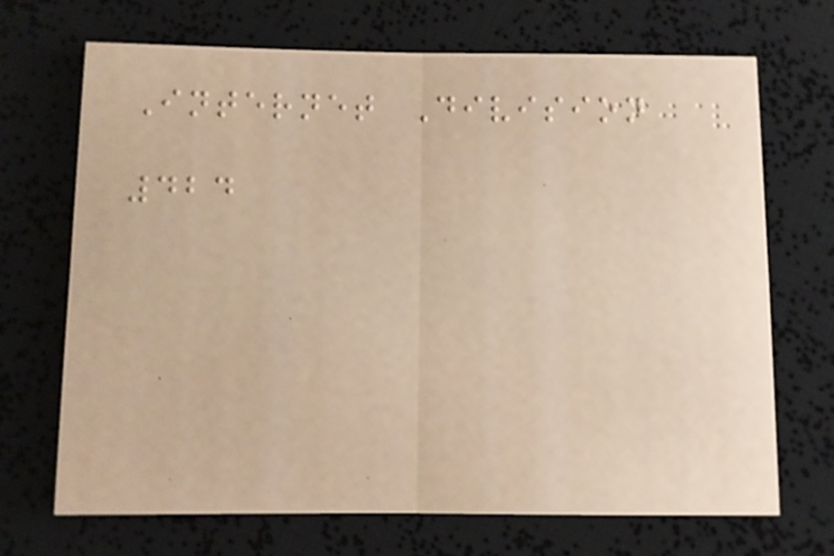Internet Division
424
